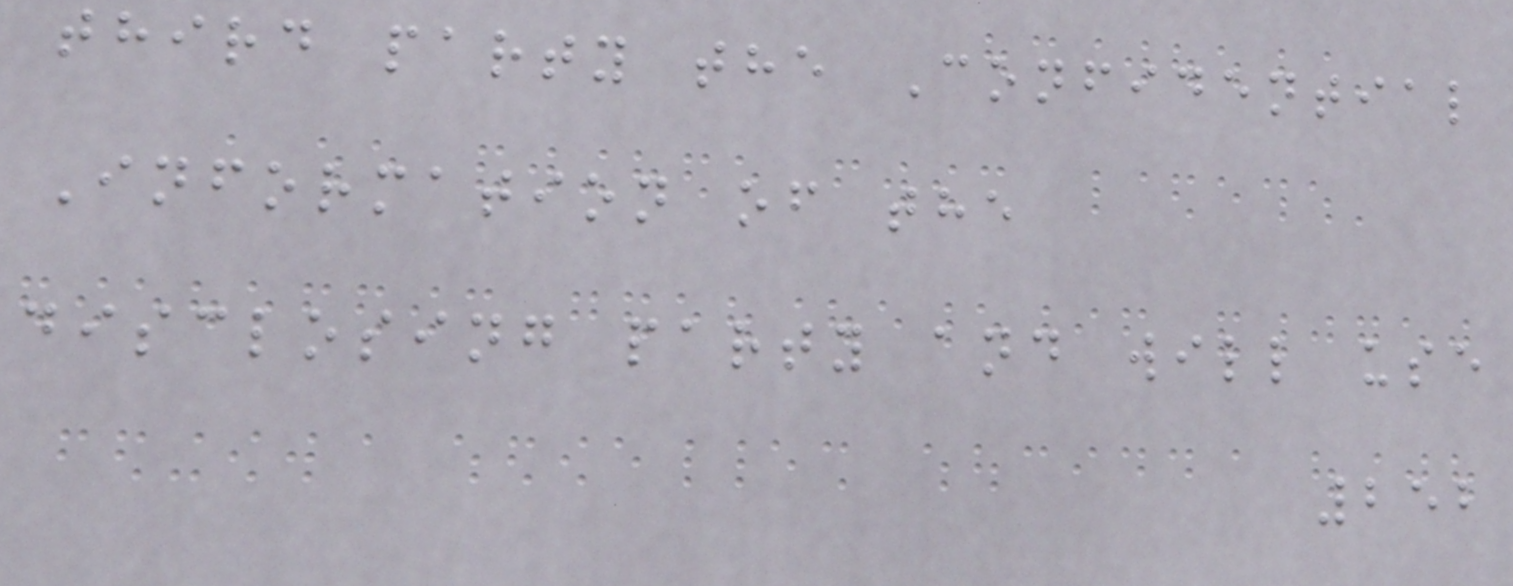third party the Confidential
Information of the
disclosing party and will use
252
